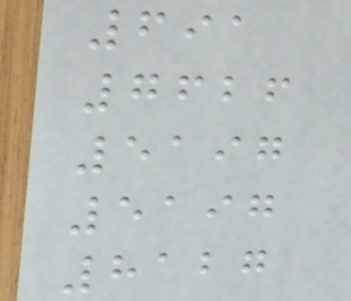691
7626
5197
5197
8127
